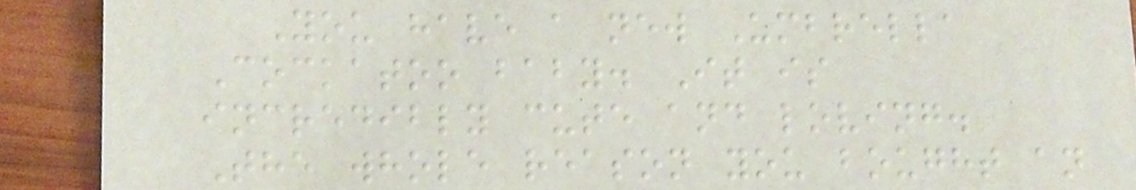You have a new Umbrella
Cockatoo baby. It is
incredibly cute and loving.
The whole reason you bought an
